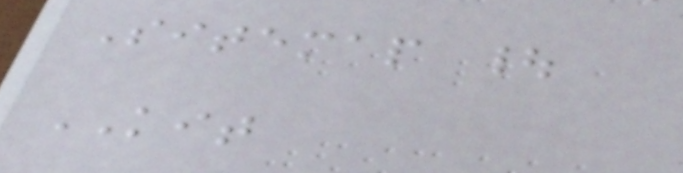Sitemap |
KIT
